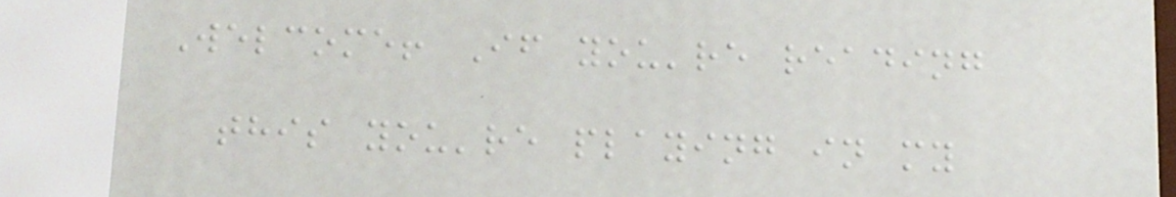Welcome! If you're reading
this you're playing in my
